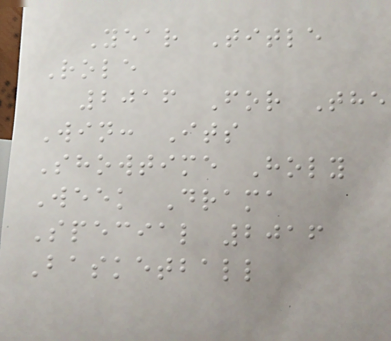Year Title
Role
2016 For The
Win: Its
Showtime Holy
Week Drama
Special 2016
Basketball
